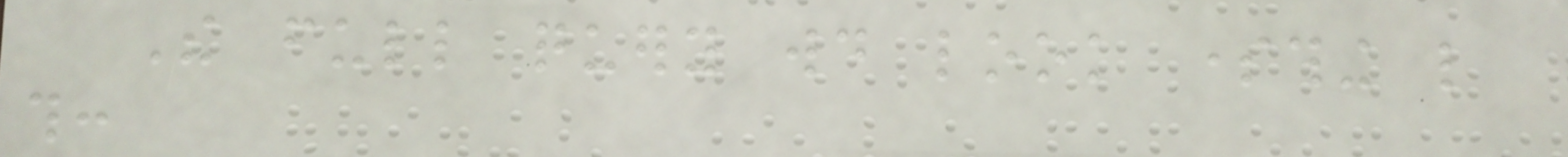The full query would look something like
this:
